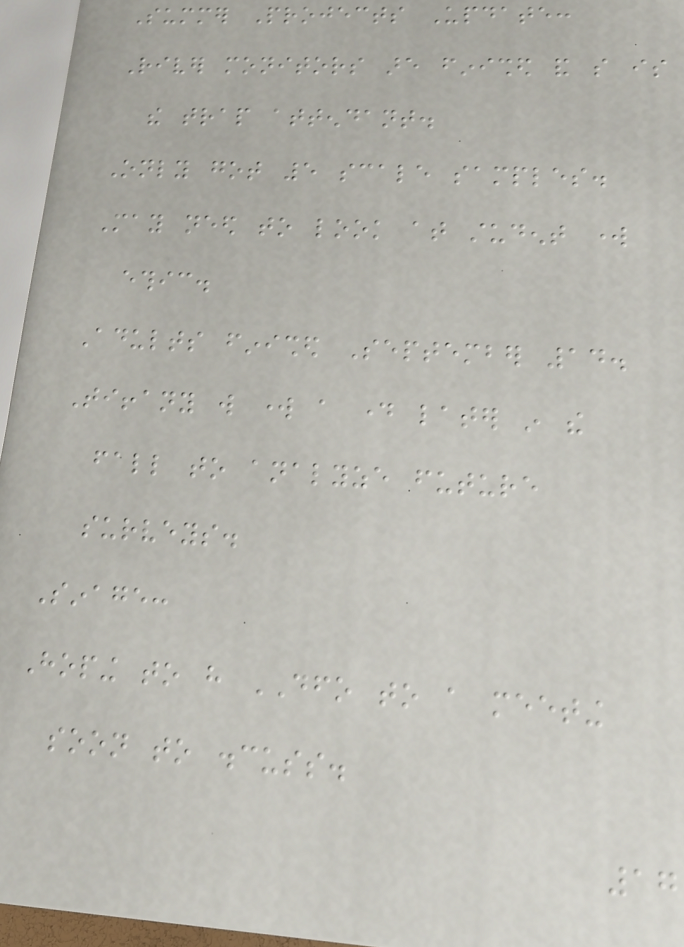Summer Projects Update:
River monitors are finished and so is
the trap attendant.
Only got 5 scale samples.
May need to look at student work
ethic.
Adults finished September 14.
Tiffany will work a day later in the
fall to analyze future
surveys.
Sinage:
Hoping to have DFO to a meeting
soon to discuss.
17
